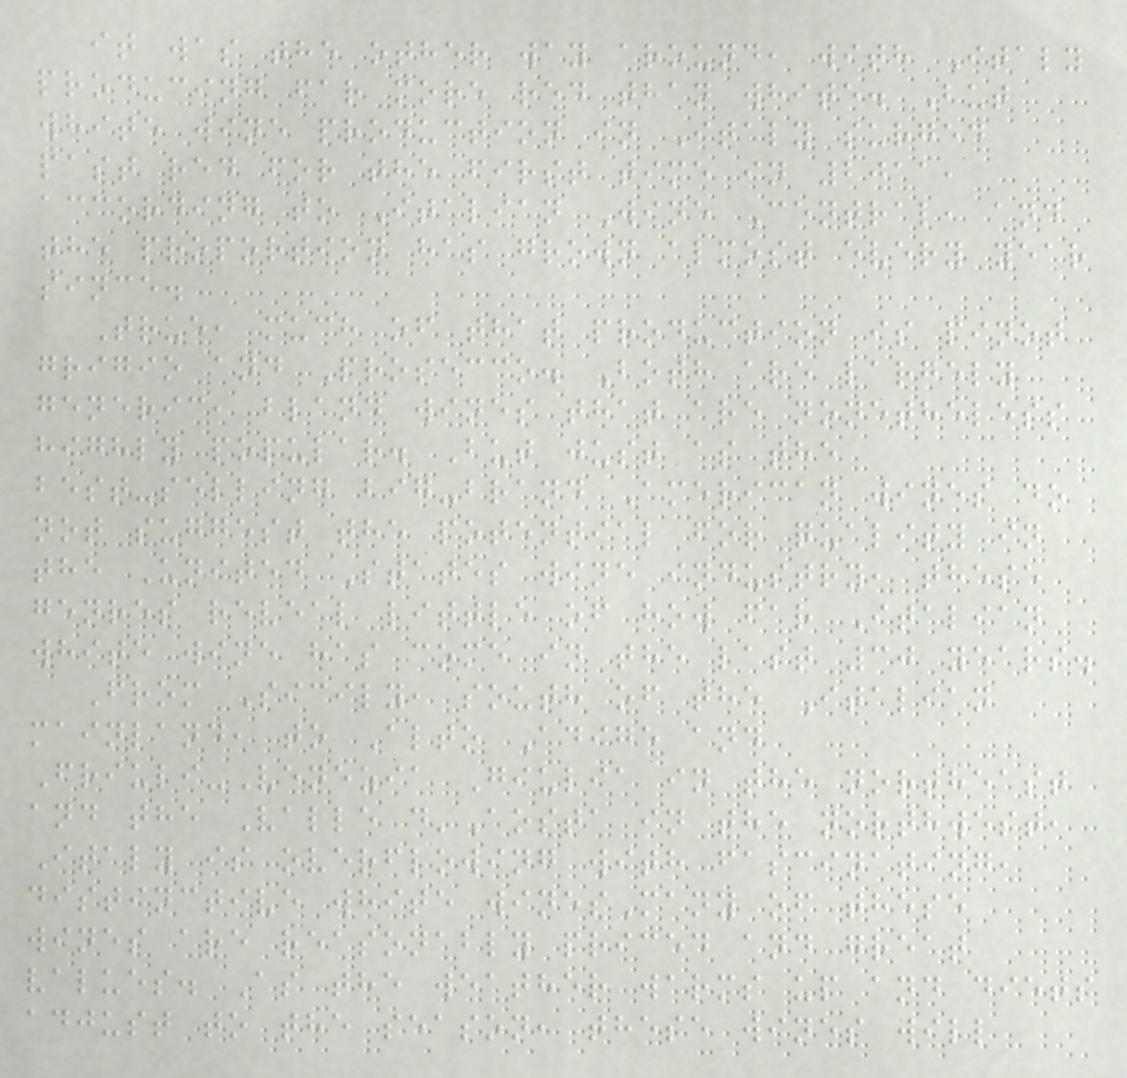it was the other way around, with Italy
producing far more red than white. But
white wine production in Italy surged
past red for the first time in 2011,
according to Italian Wine Central, and
the proportion has grown almost every year
since.
True, much of that production is pinot
grigio and Prosecco. Both are largely
generic, bland wines that are nonetheless
highly popular. But just as the
best-selling big-brand American wines do
not suggest the potential for quality in
the United States wine industry, these
genres reveal little of how far Italian
white wine has come in the last 30 years.
From Sicily, south of the Italian
mainland, to Alto Adige and
Friuli-Venezia Giulia in the northeast
and the Valle d'Aosta in the northwest,
Italy is overflowing with fascinating,
distinctive white winesMany of these
wines are reasonably priced and great
values. As the weather warms up and diets
adjust to the season, these wines will
